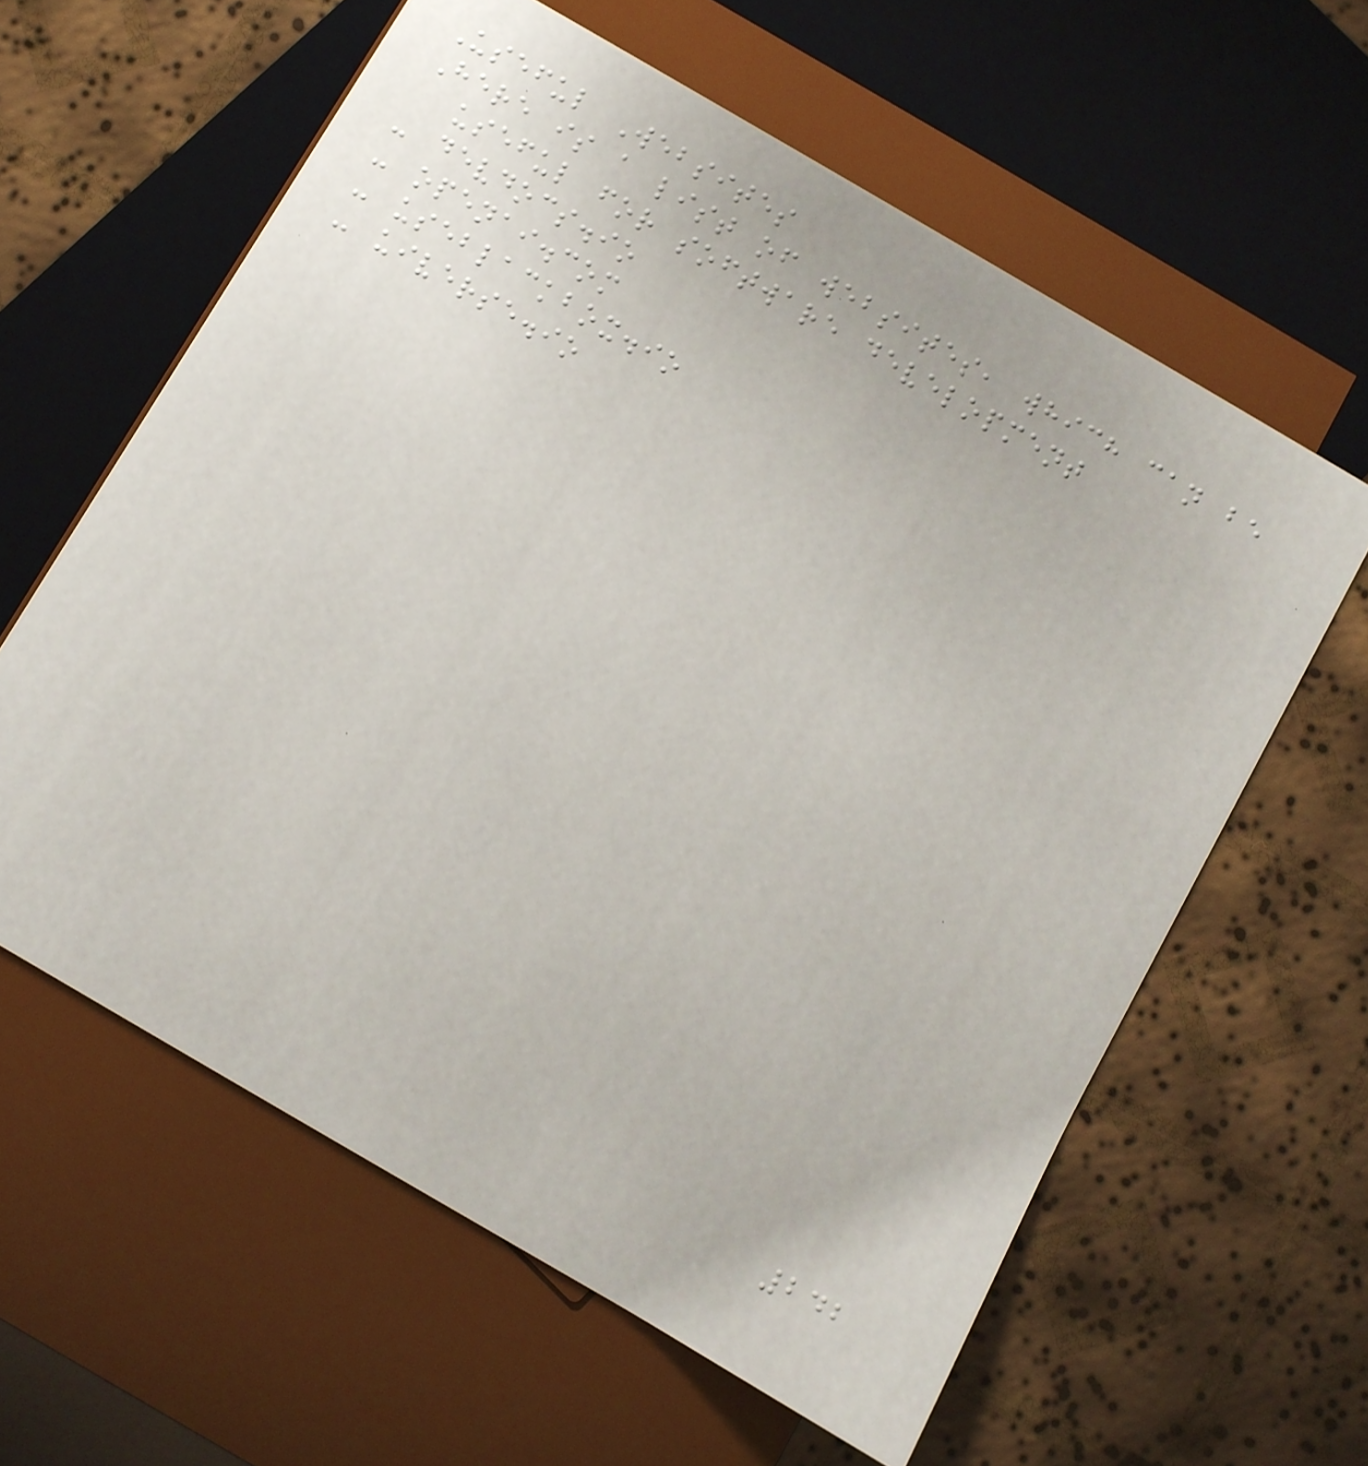Useful Websites
Here is a list of websites, which can be
useful for software development
- devdocs.io
- openai.com
- useblackbox.io
- uiverse.io
242
